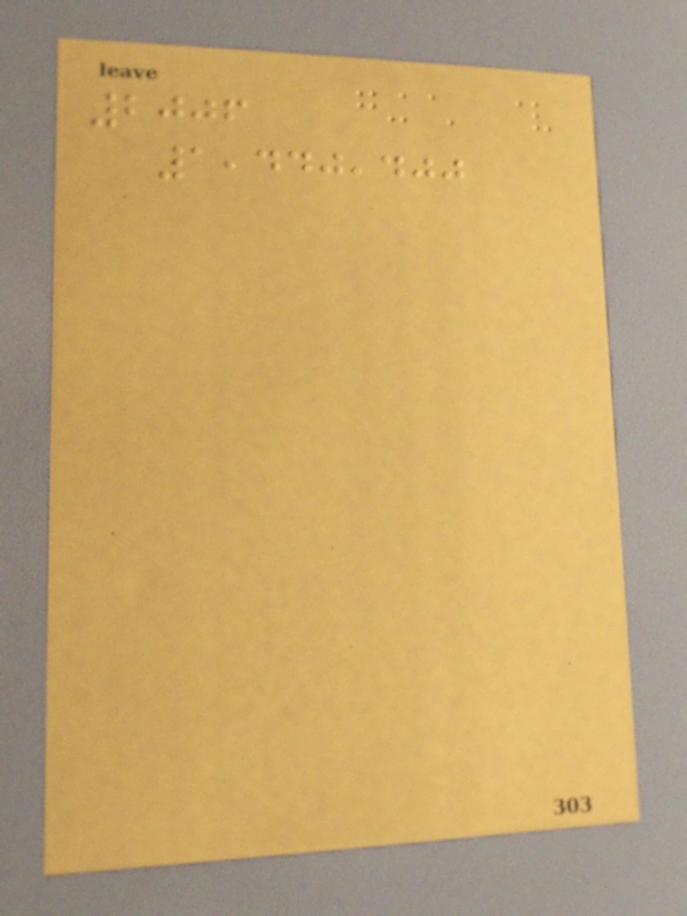2006
1,440,400
